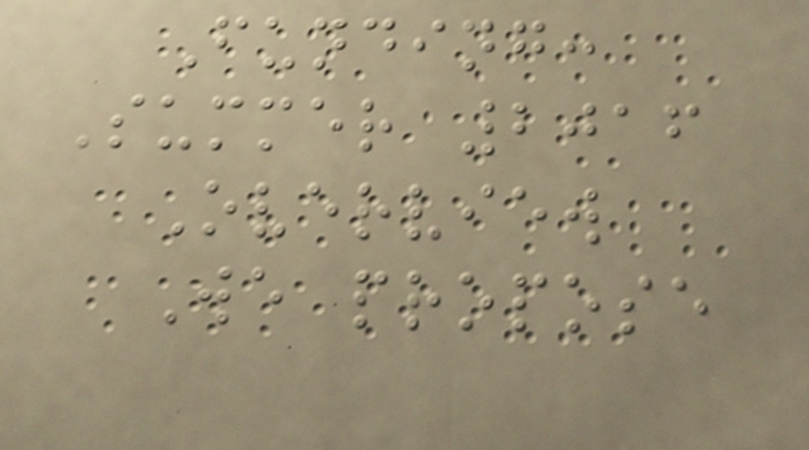Funding:
Summer 2016
Overview
We propose
